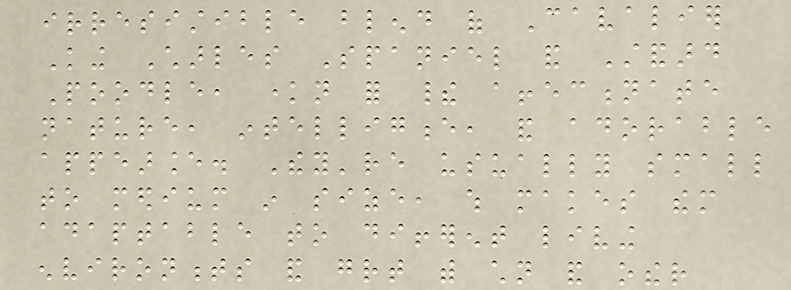irresistible blend of Cavalier
King Charles Spaniel and Standard
Poodle, known for their affectionate
nature, intelligence, and adorable
appearance. They're usually small
to medium in size, which makes them
adaptable to different living
environments and great with children and other
